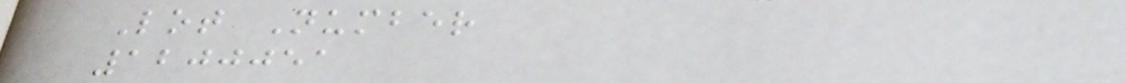Lot Number
1200051
